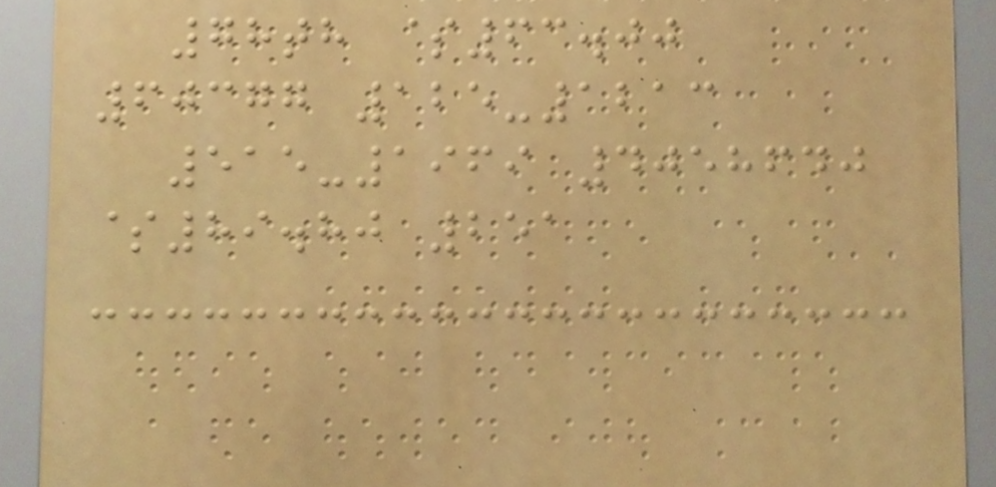78th $63.00
60377 125-1213
515-1969 4058640
$89.80 251
